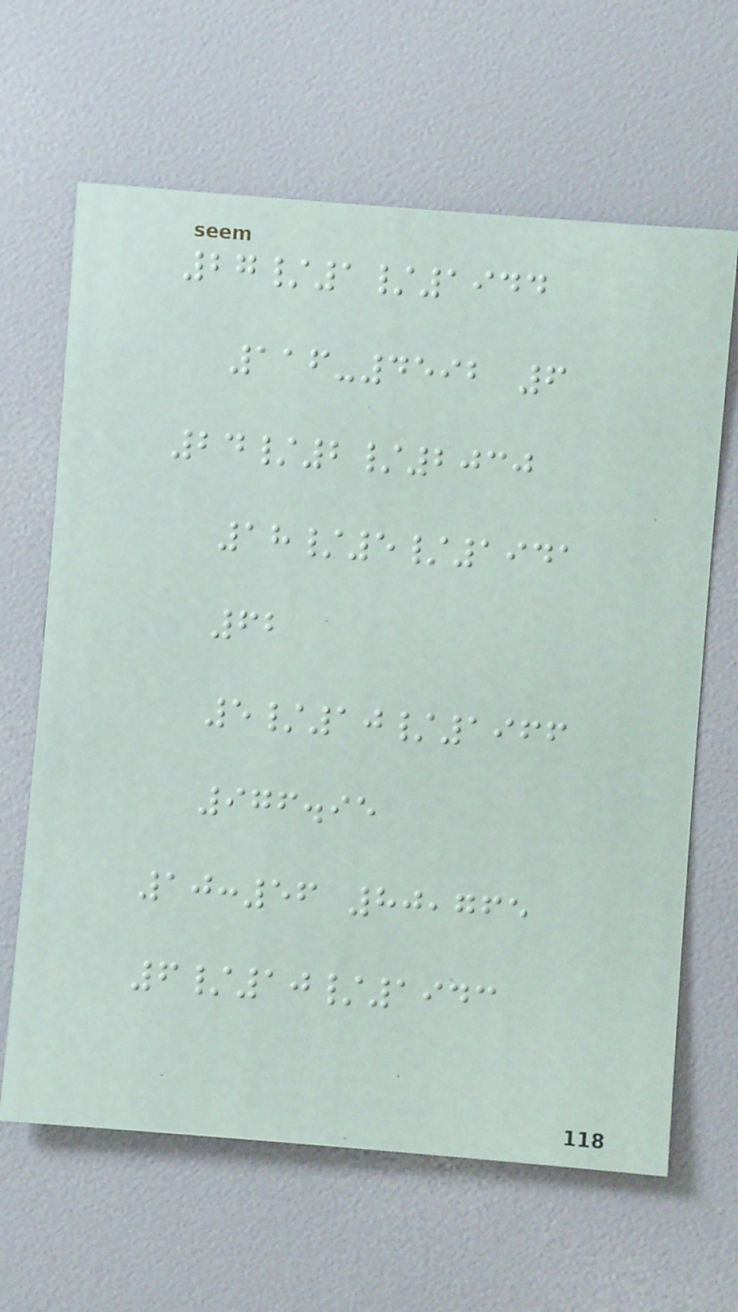27/1/1944
116-4592 6
24/2/2030
18/5/1941
62
5/10/1966
976.95
10:56 80,765
6/10/1943
